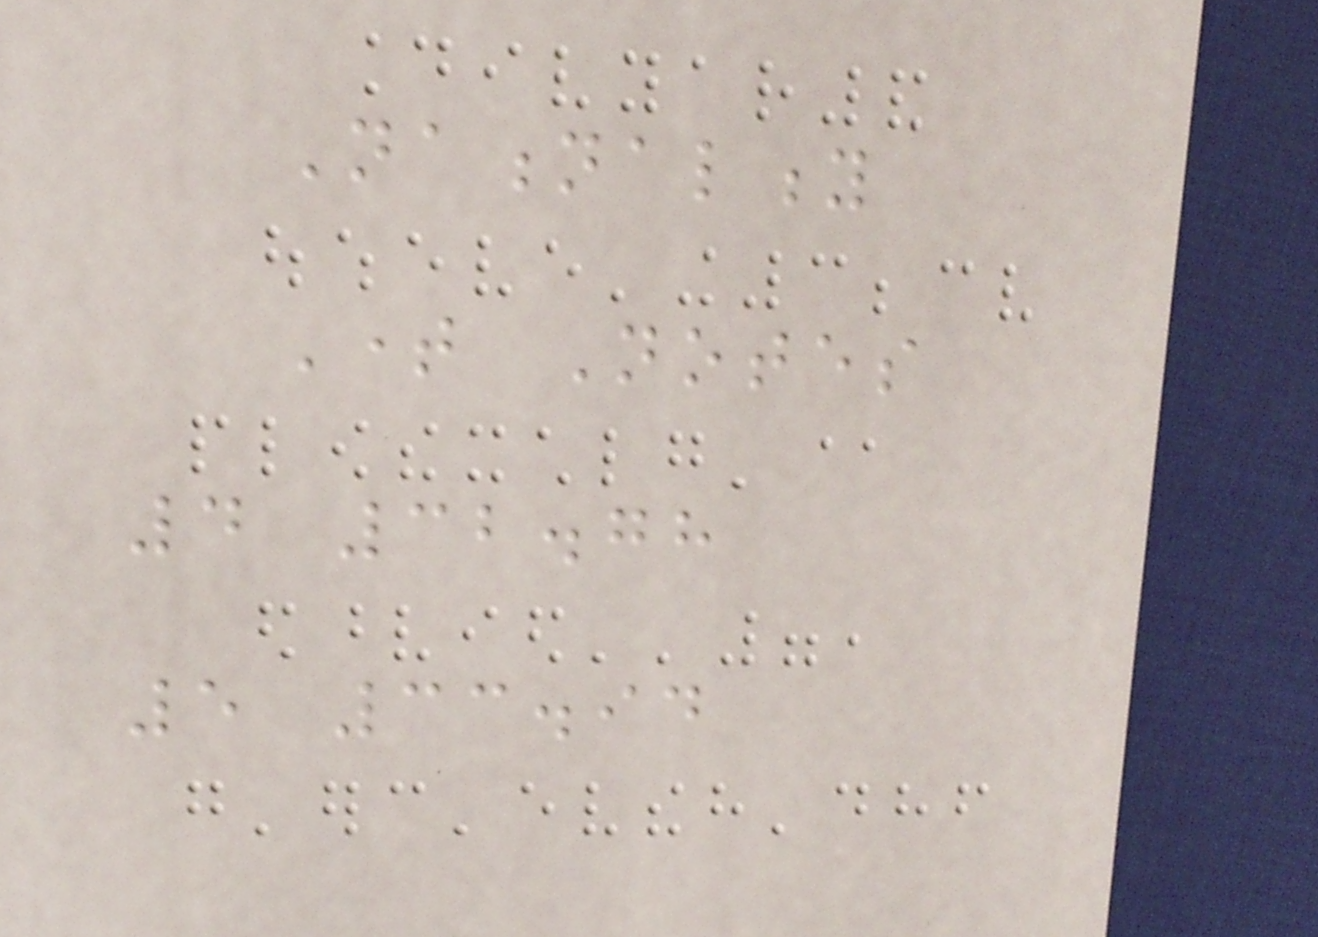Nationality
Time Notes
4 32.78
5 33.94
